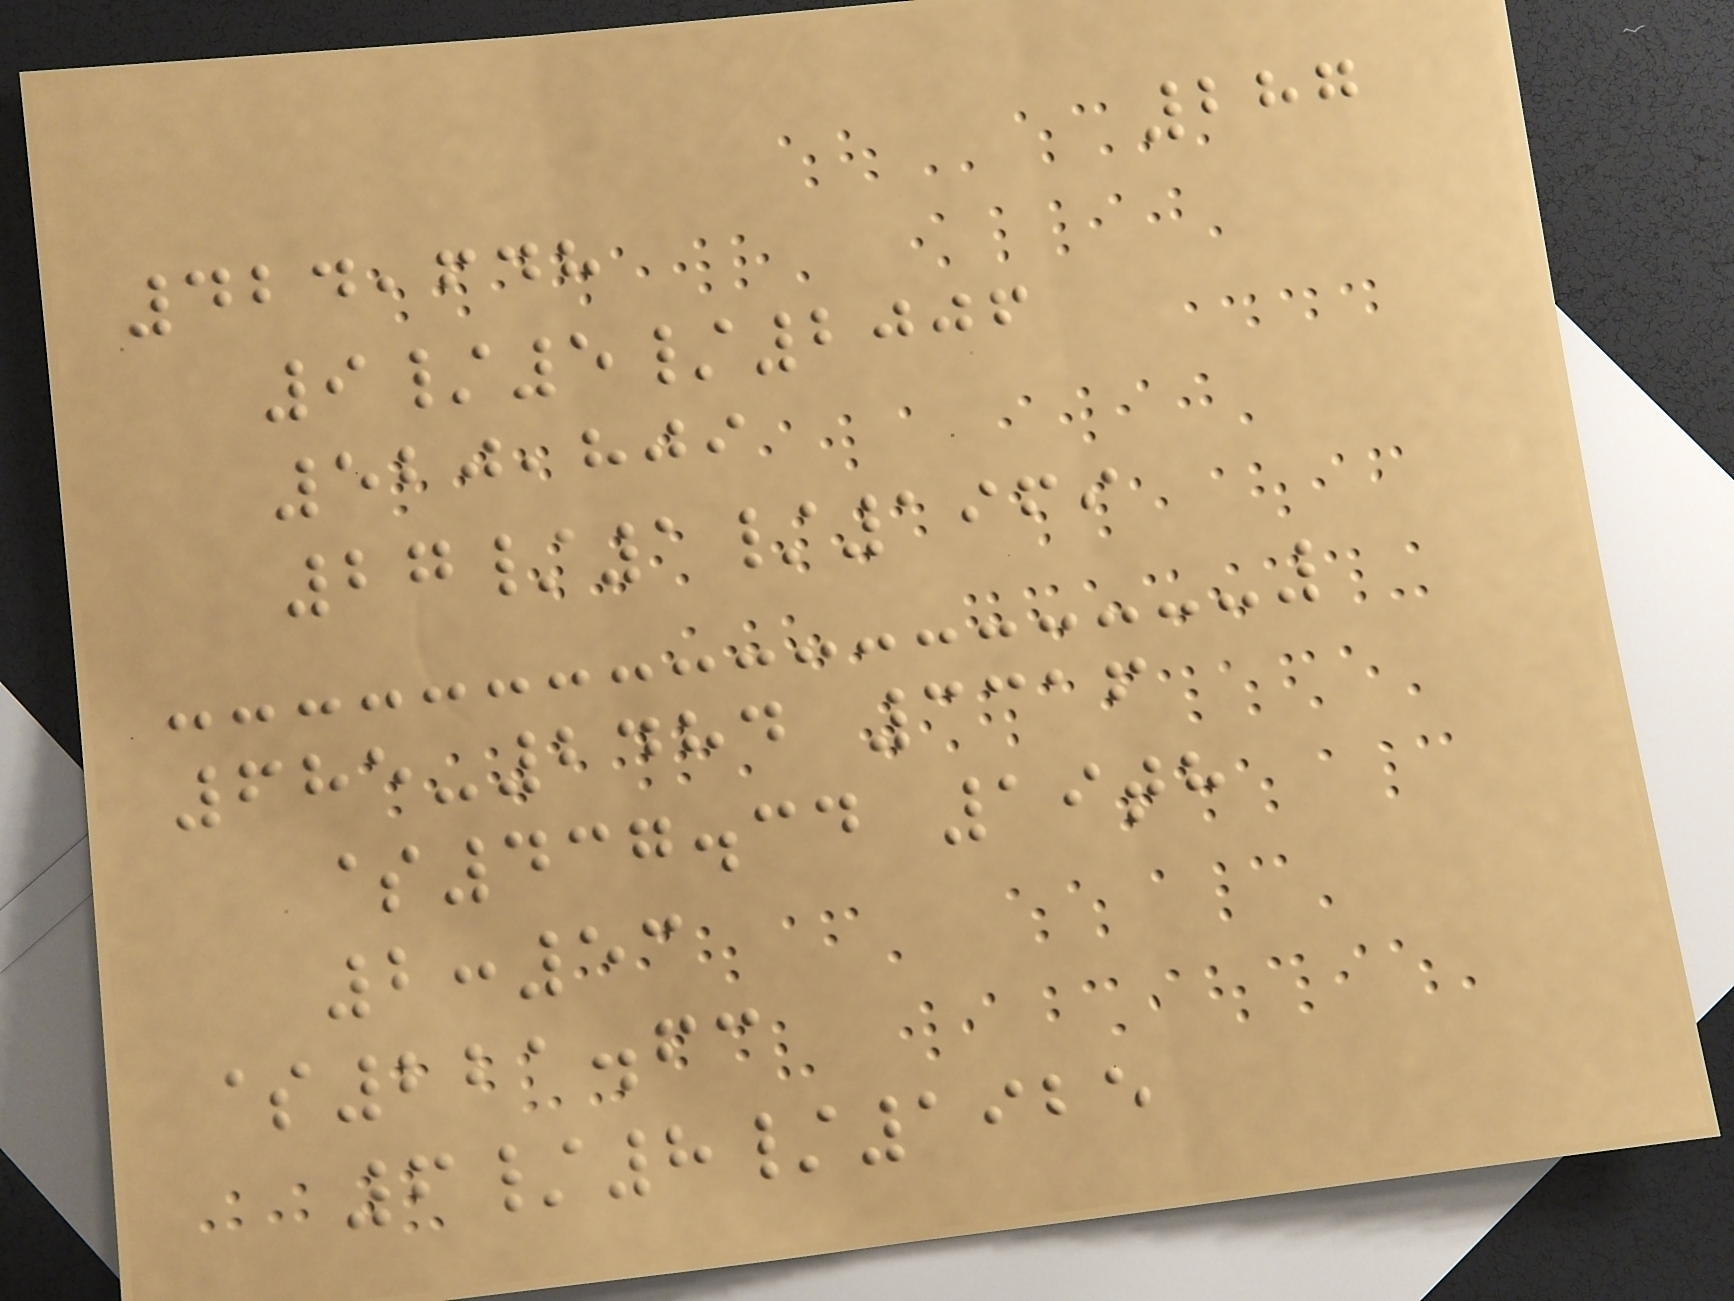287
424,648
9/5/2006
520,809
27/1/1969
685-2484 3316
$437.34 19th
2:53
$221.63
6/8/1925
